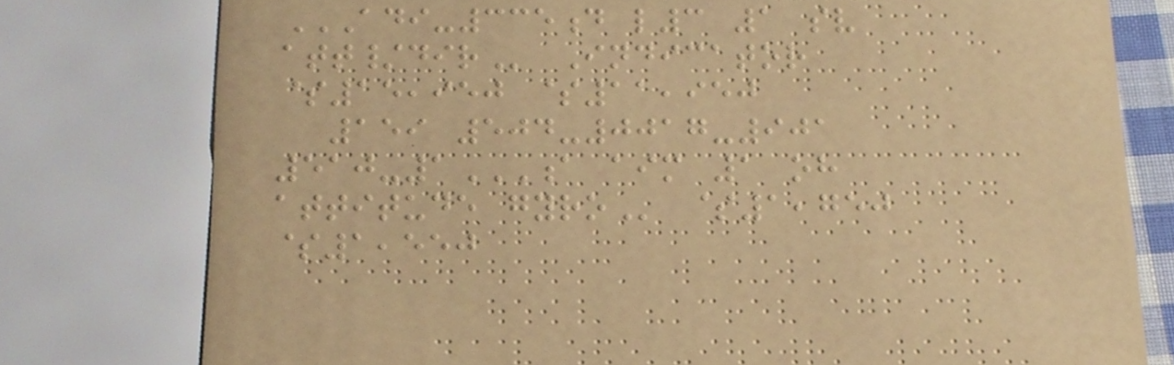ADI-335D L3 1 SV
ATT/DIR Indicator
$15,950 $11,950
159 504-0017-901
510-1A AIM 1 OH
ATTITUDE GYRO $1,750
$1,550
